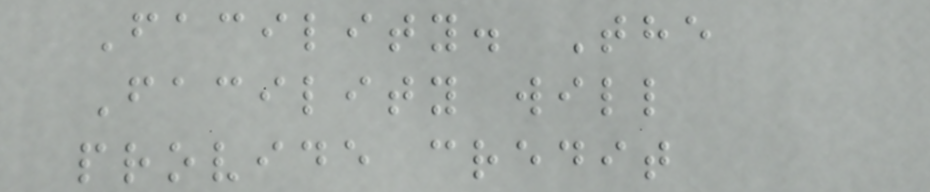Facility. The
Facility will
provide credit
